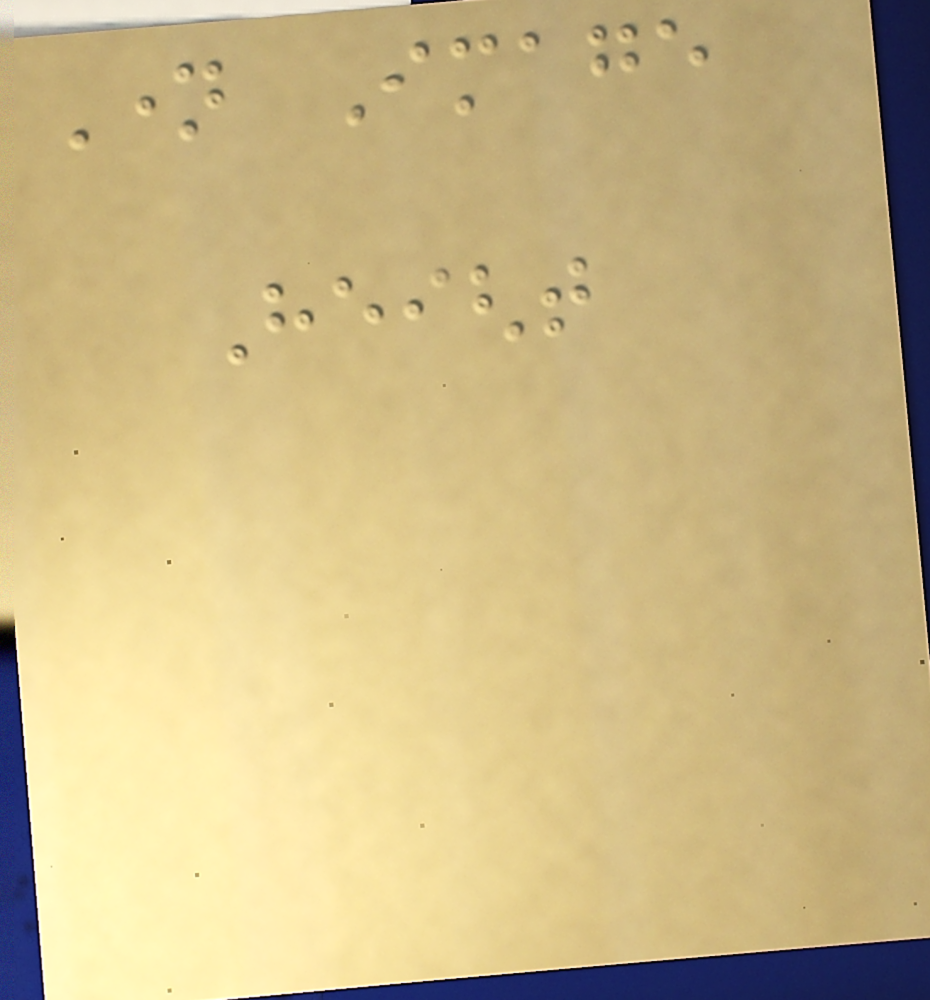Name Image
Height
